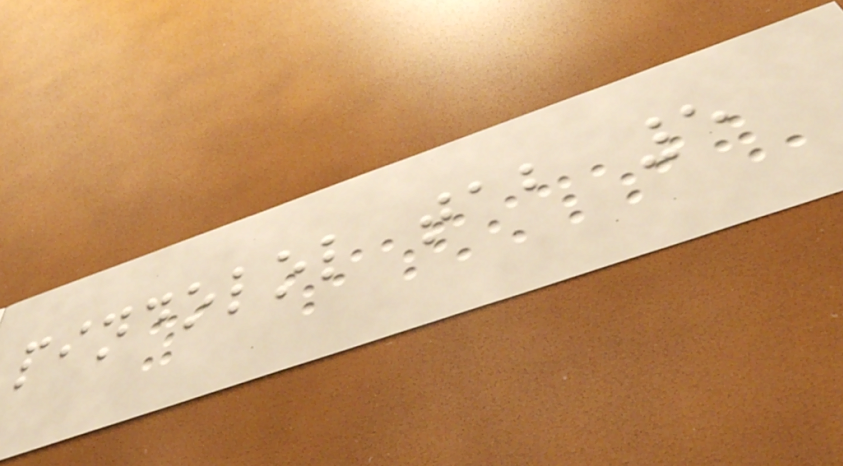pindolol tab 5
